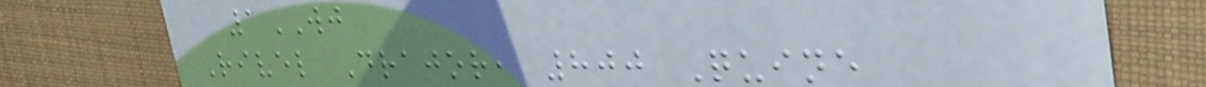1WJ
Rivel Drajor, 800 Quine
